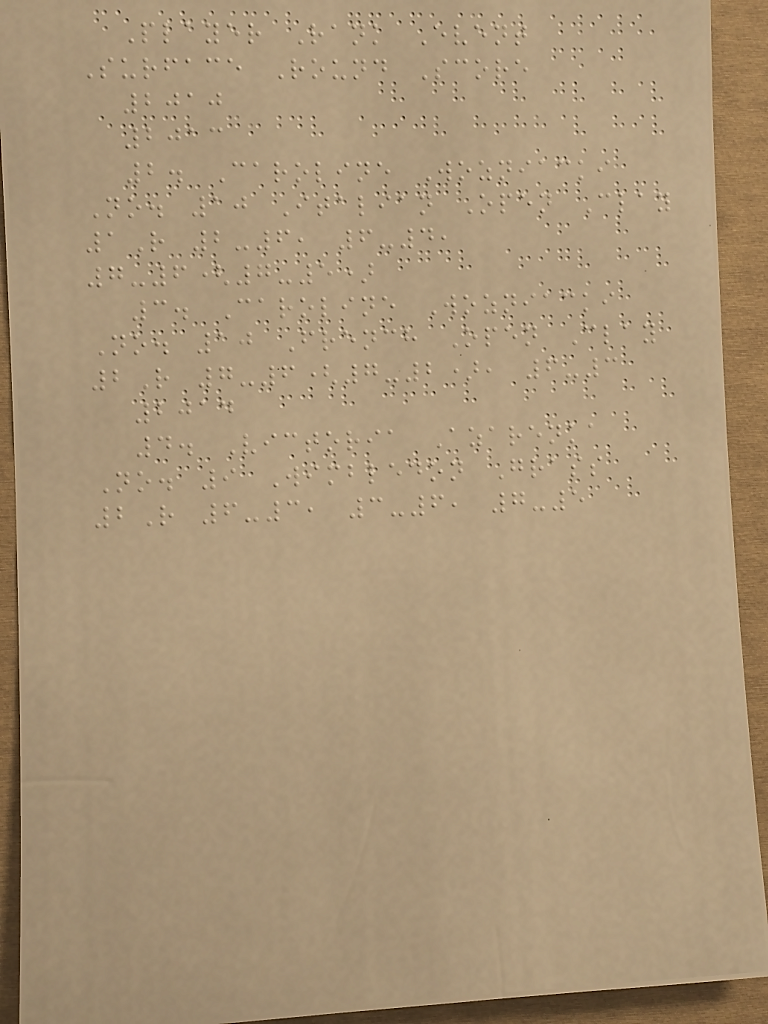Player Rank Event
Surface Round Score
2010
2013
2. Caroline Wozniacki
No. 10 Italian Open Clay
1R 2-6, 6-4,
7-6(7-5)
3. Caroline Wozniacki
No. 10 French Open Clay
2R 7-6(7-2), 6-3
2014
4. Victoria Azarenka
No. 9 Wimbledon Grass
2R 6-3, 3-6, 7-5
